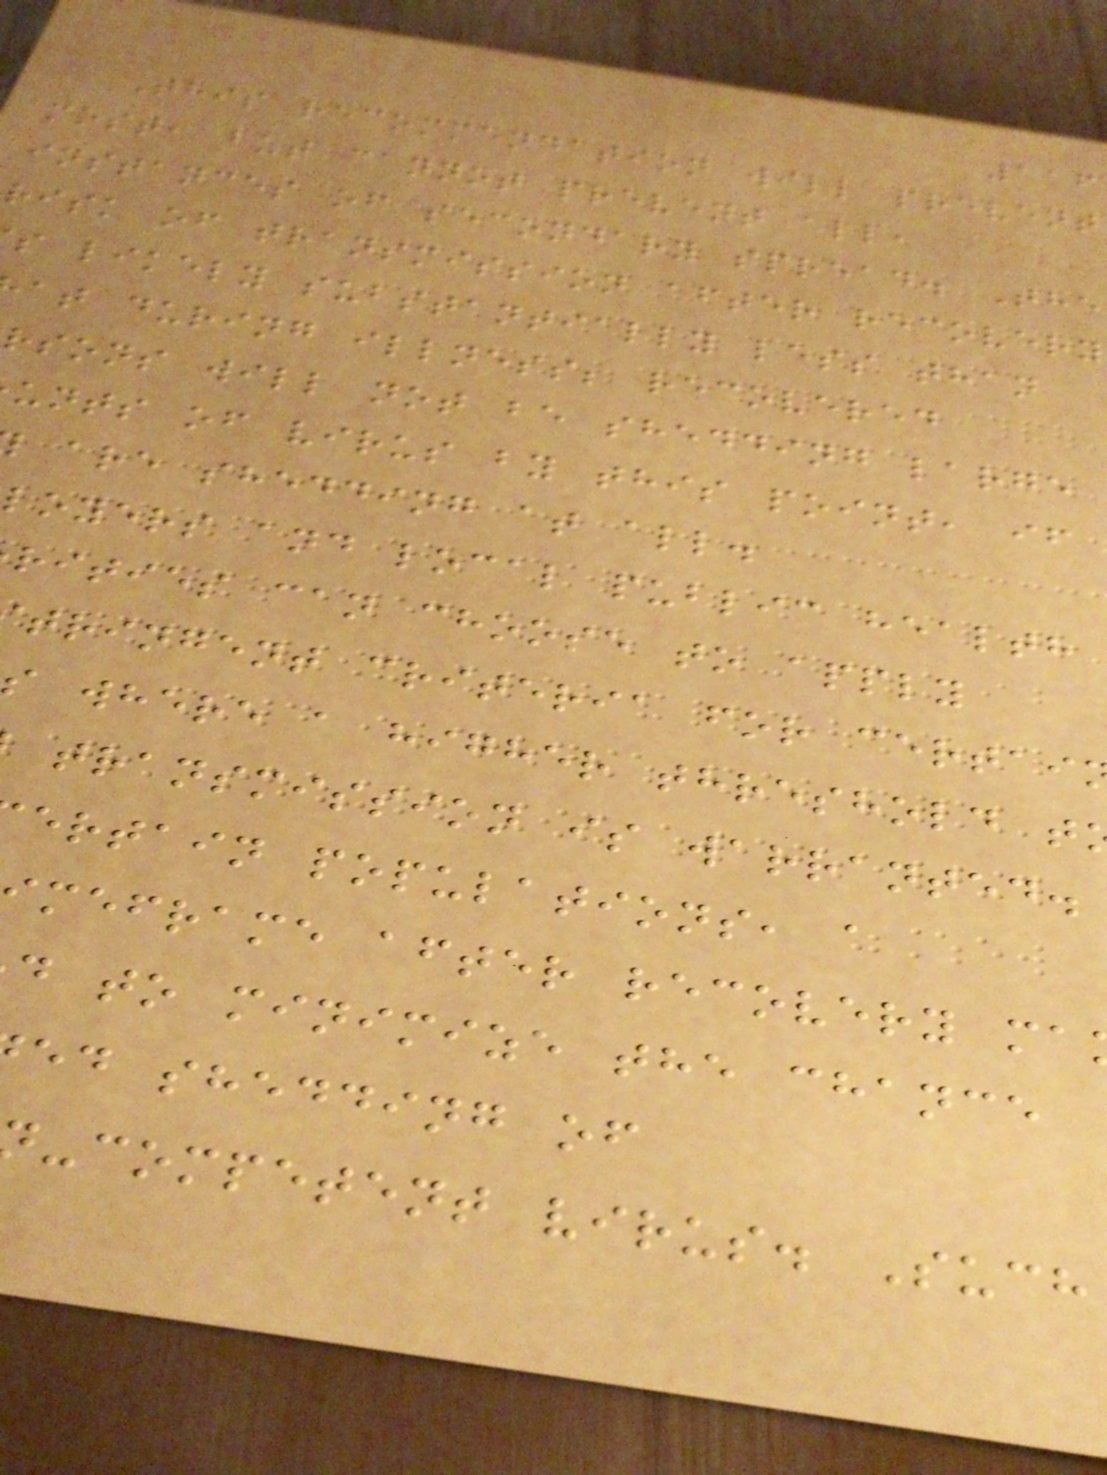116
This recommendation will prevent
most, but cannot prevent all,
instances of secondary spread. The
risk of transmission after recovery
s likely substantially less than
at during illness; recovered
rsons will not be shedding large
unts of virus by this point, if
are shedding at all.
loyers and local public health
rities can choose to apply
tringent criteria for certai
s where a higher threshold t
transmission is warranted.
ertain populations, a
meframe after recovery ma
d to minimize the chance
ed shedding of
-competent virus. Such
